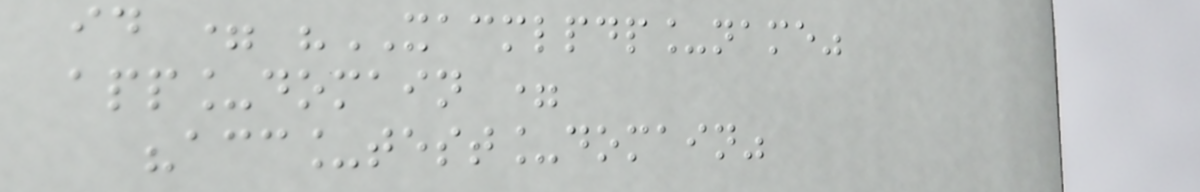id = "XACMLPDP_name"
app_domain =
"acc_test_domain"
